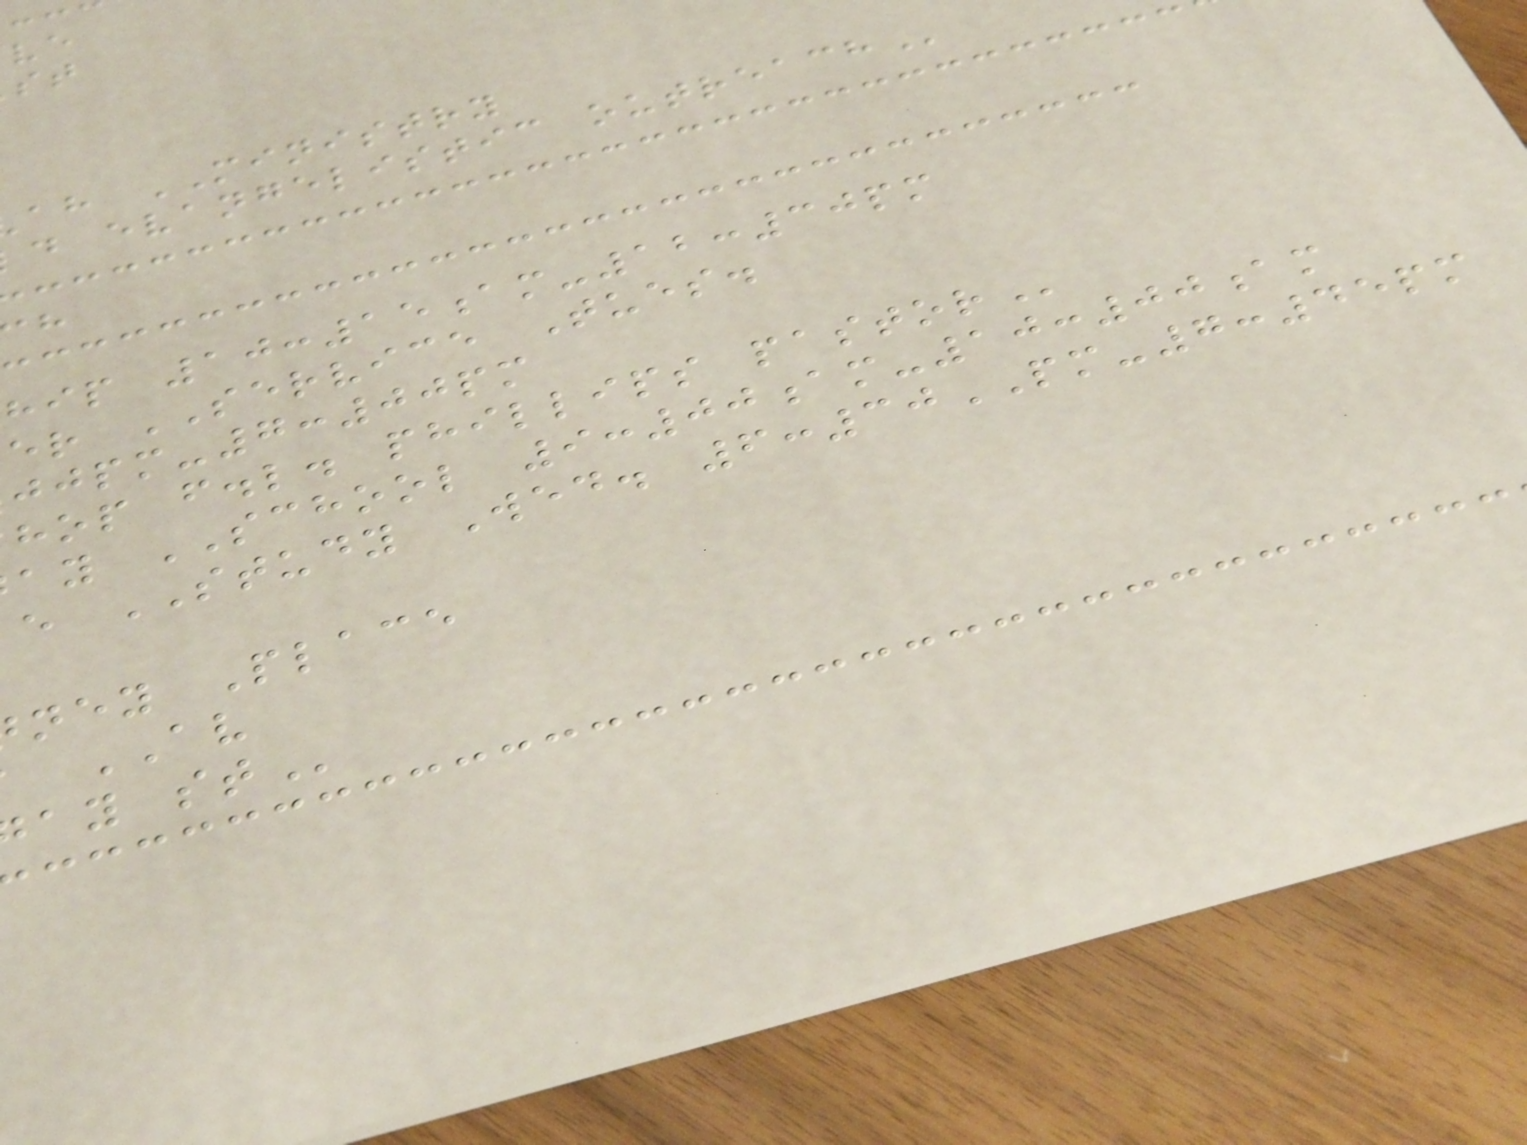ah MINISTRY
d evangelistic
hip 10:15am-12:30pm
er SERVICE Tues.
pm-7:00pm
hop f.l. phillips
ay SCHOOL 9:00am-10:00am
e STUDY Wed. 6:30PM-7:45pm
ney Place
AV
